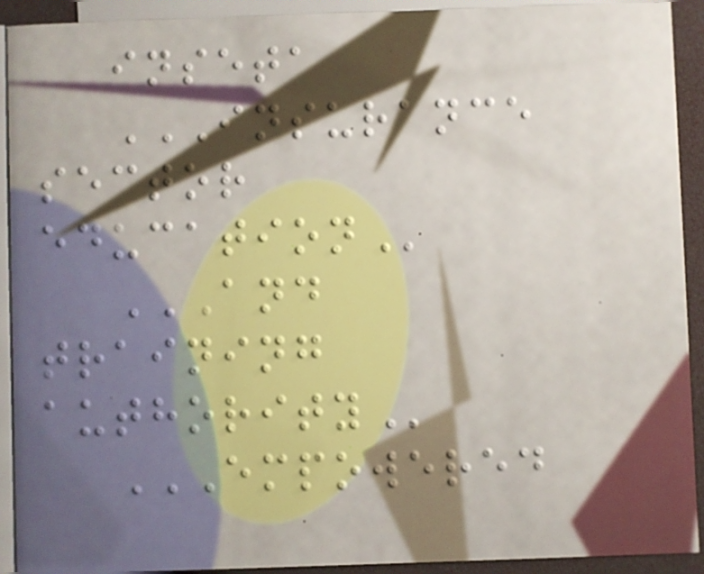inseta
INSURANCE
SECTOR
EDUCATION
AND
TRAINING
AUTHORITY
EMPOWERED
